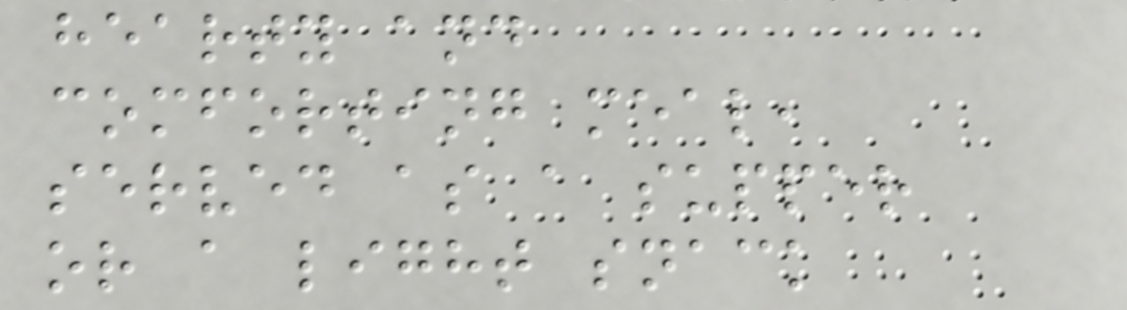hearty and
comforting meal,
served as a supper
or a light snack
